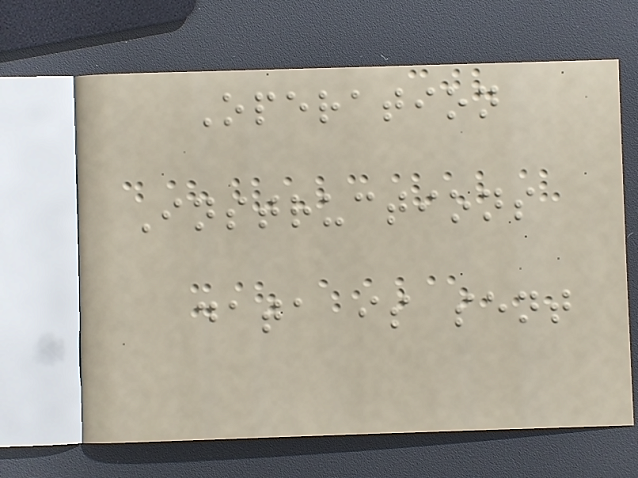Operation
Instructions
data is sent
